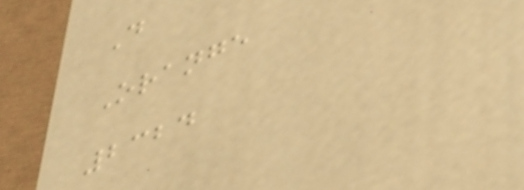D
Orange
2324
